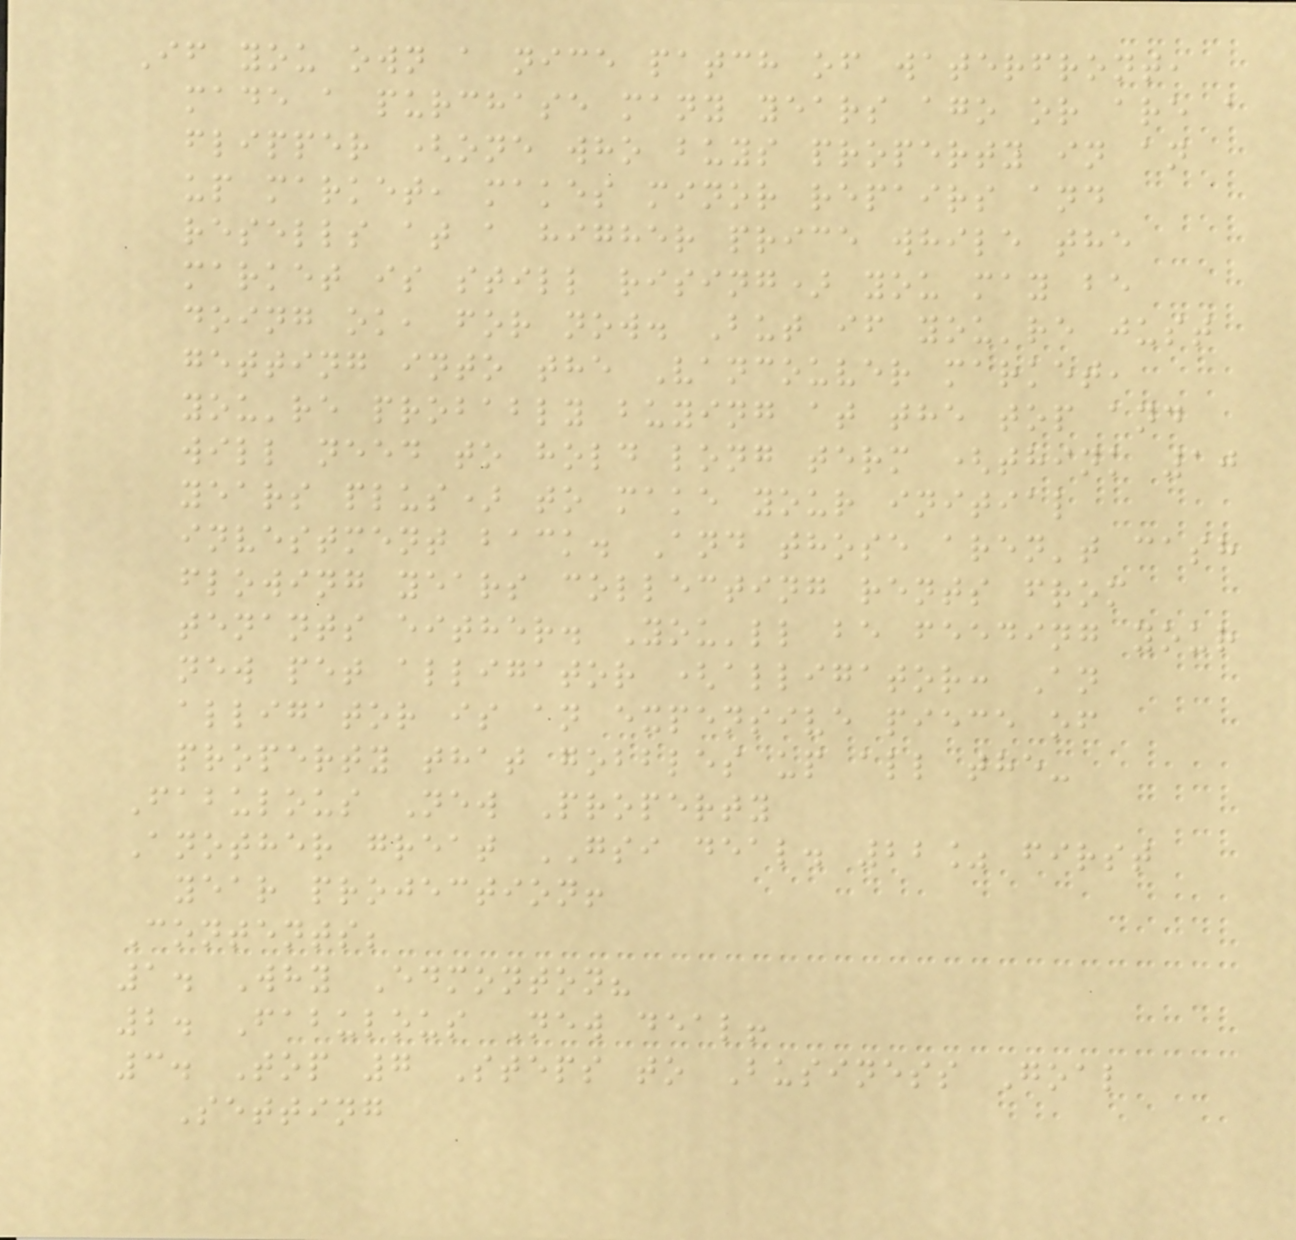If you own a nice patch of waterfront,
made a purchase many years ago or are a
flipper (one who buys property in an
up market, makes minor repairs and
resells at a higher price while the
market is still rising) you may be
doing ok, for now. But if you're just
getting into the Vancouver market,
you're probably buying at the top and
will need to hold long term (think 10
years plus) to make your initial
investment back. And those aren't cash
flowing years collecting rents from
tenants either. You'll be feeding your
new pet alligator (alligator: An
alligator is an expensive piece of
property that gobbles up all the-
Fabulous New Property
Another great GSI deal. 22% first
year projection!
Contents;
1. Why Edmonton?
2. Fabulous New deal!
3. Top 7 Steps to Business Goal
Setting
